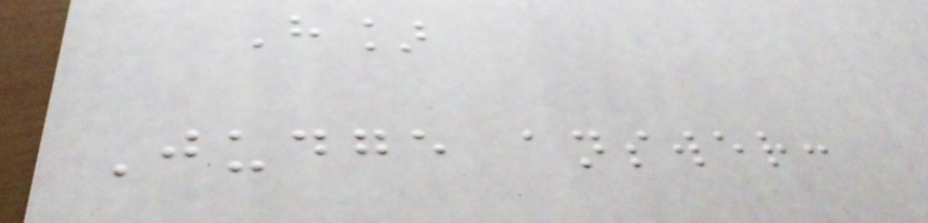H]
Judge answer:
